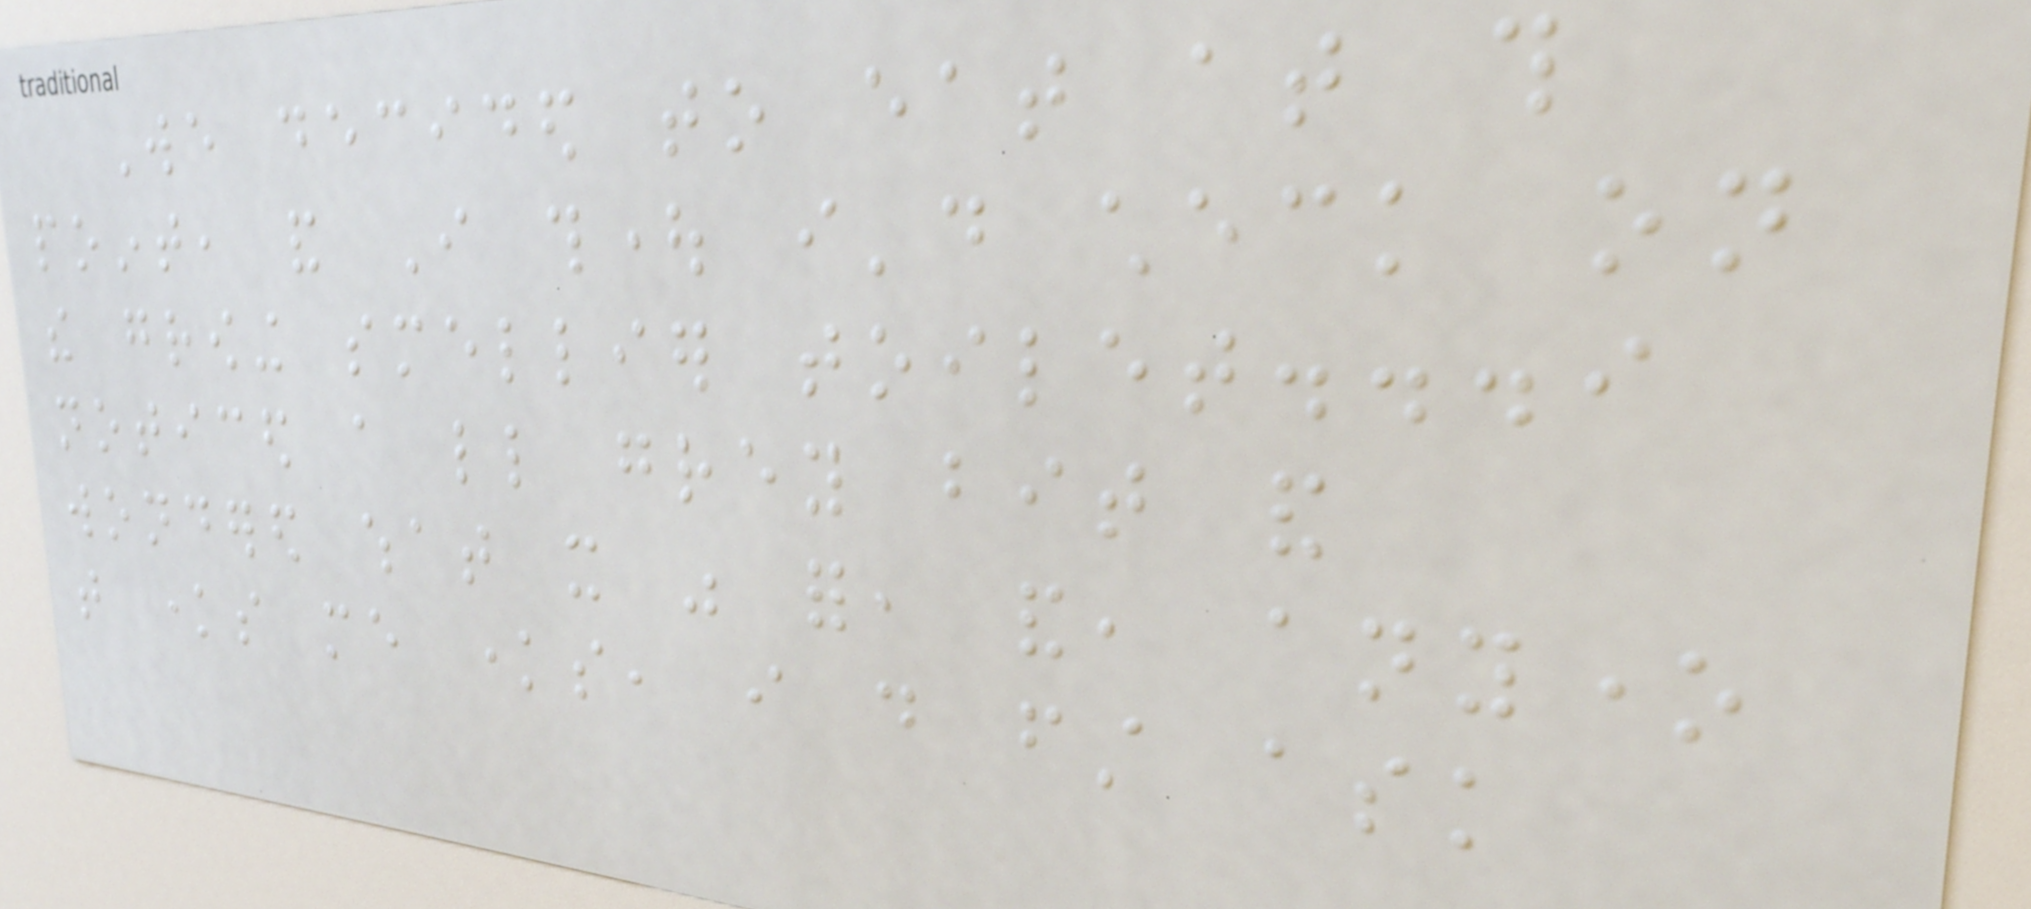We decided to eat at this
point, and I thought i'd check on
the growing smellier toilet...i
noticed a little grey bit and
wondered what it was for, and, anyone
that knows me knows, i do first ask
